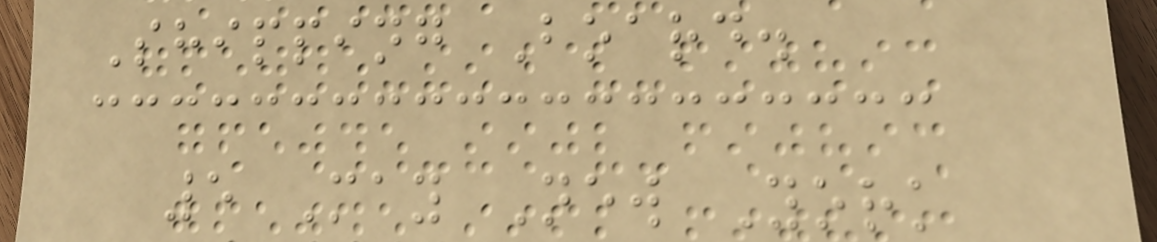Shipping Board.
5 May New York
